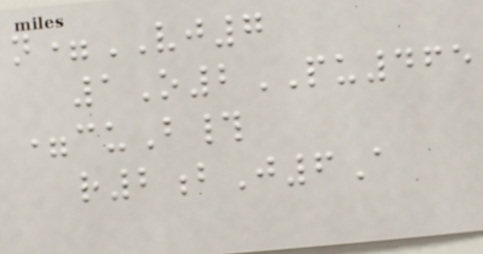n=VJ7
1O2PU465
=cuB#
r2bJ6A
